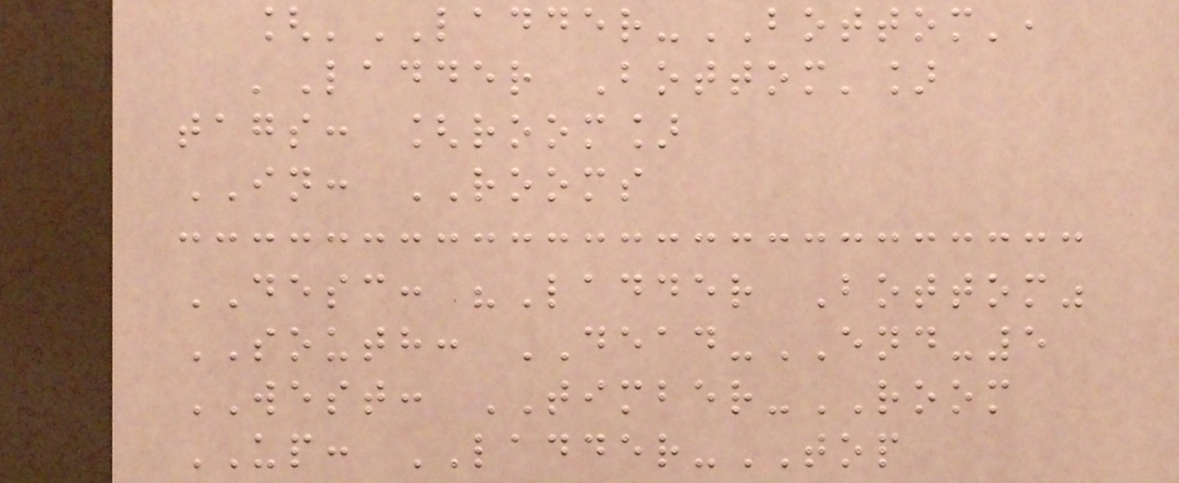['LADDER-BOTTOM',
'Ladder Bottom']
tags: [room]
IN: ROOMS
DESC: "Ladder Bottom"
SOUTH: DEAD-END-5
WEST: TIMBER-ROOM
UP: LADDER-TOP
